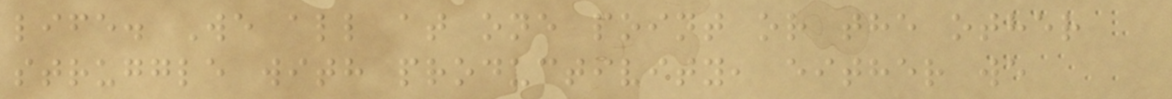life. We all at one point or the other
struggle with productivity, either we
